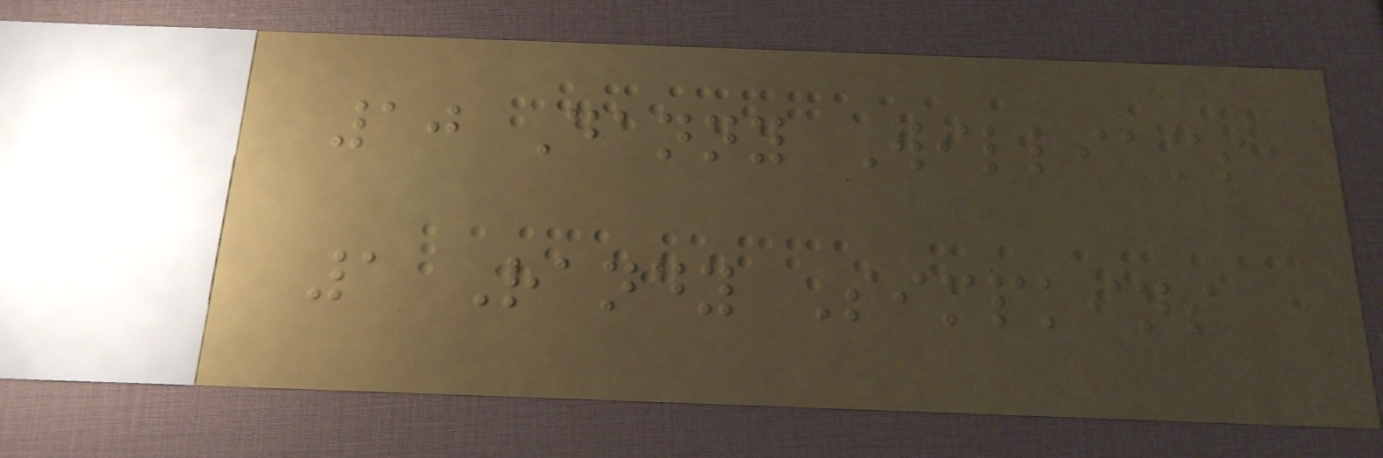10 Danny Williams
1 Randy Simpkins
